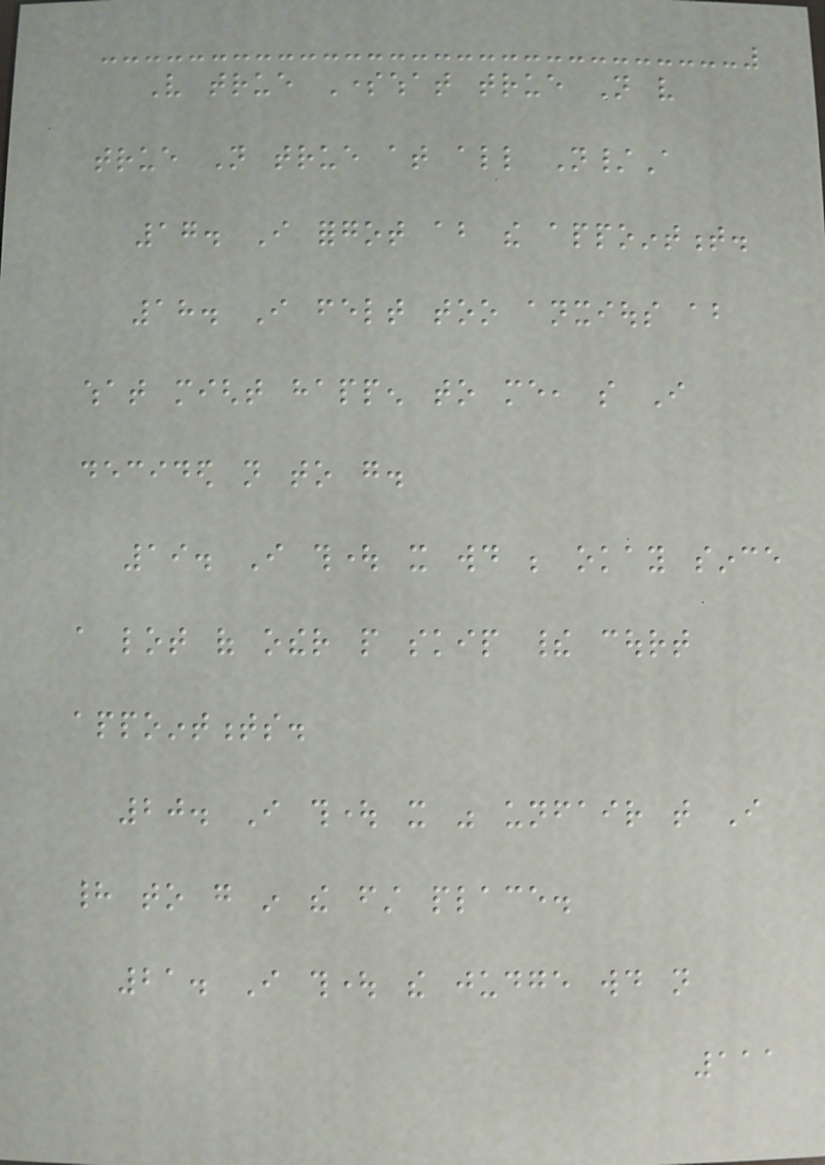Very true Somewhat true Not very
true Not true at all N/A
17. I forgot about the appointment.
18. I felt too anxious about
what might happen to me, so I
decided not to go.
19. I thought it would be okay since
a lot of other people skip their court
appointments.
20. I thought it was unfair that I
had to go in the first place.
21. I thought the judge would not
111
